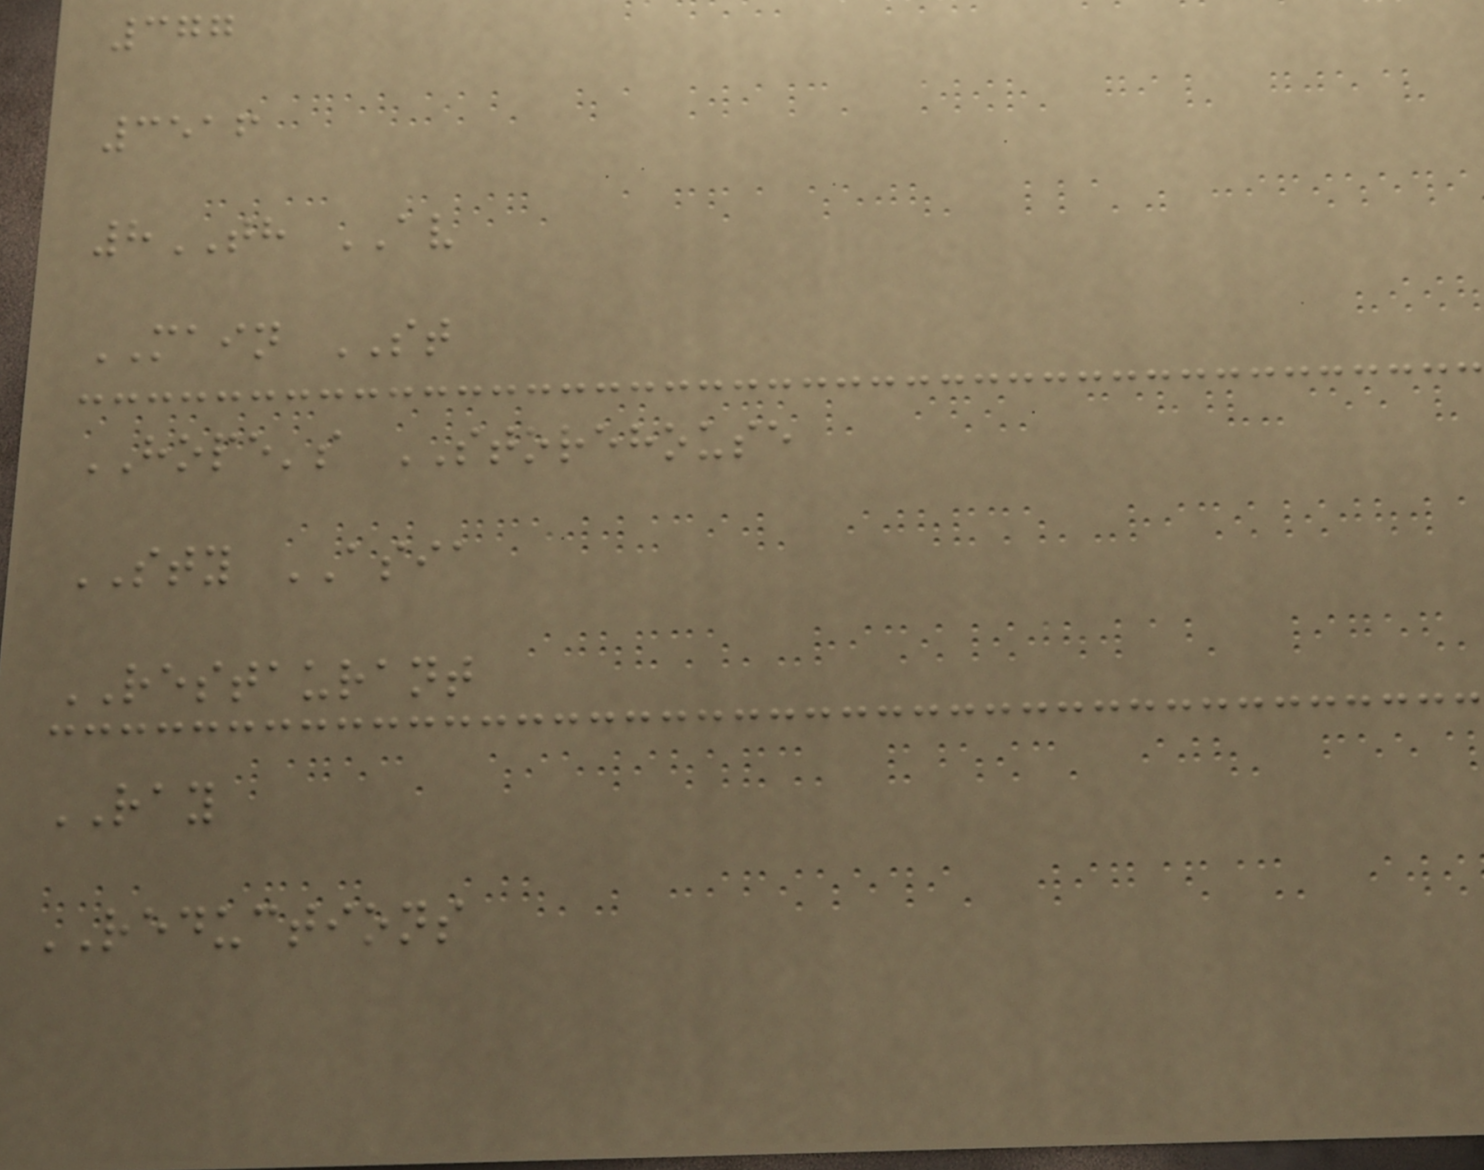377
3516
8TH AV
MAIN ST
HOPE's STOREHOUSE
STY ASIA
RESTAURANT
RAY
REDUCTIONS
